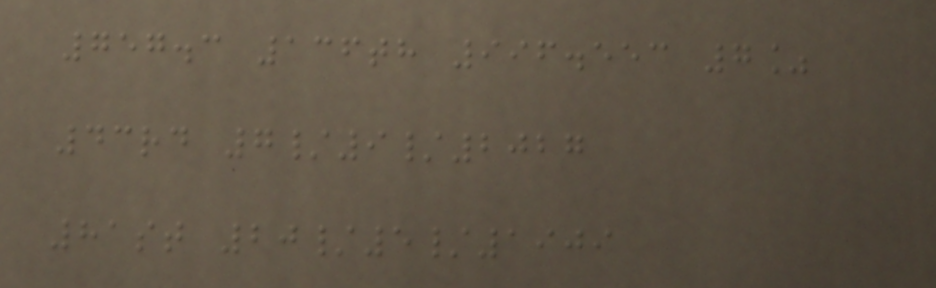757.3 136th 996.553 7%
43rd 7/9/2027
81st 20/5/1909
